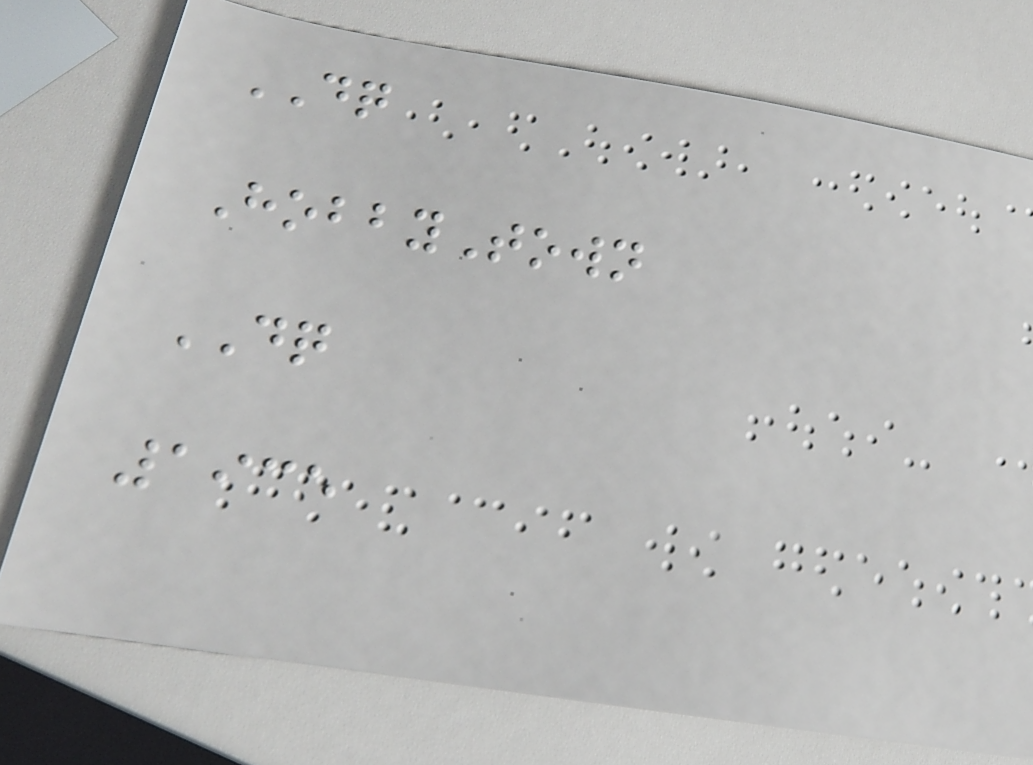DQ
HobbyTown
DQ
1935
